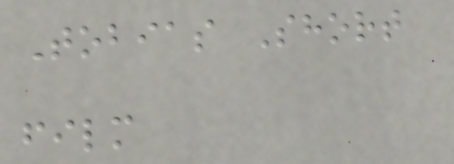Tobias Short
film
